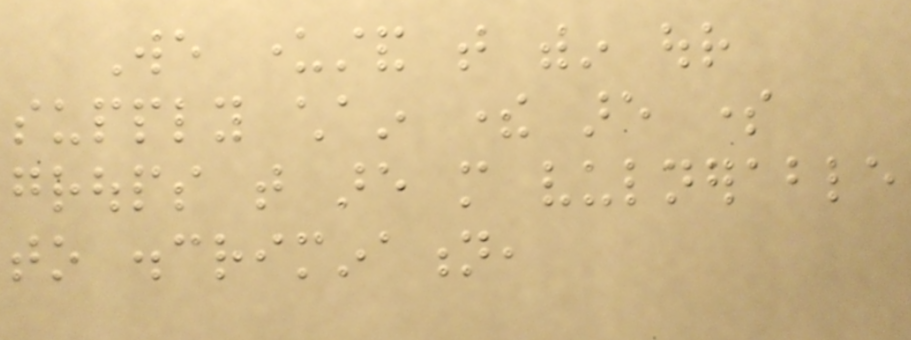We understand that within our
supply chain there are some
groups that are more vulnerable
to discrimination,
